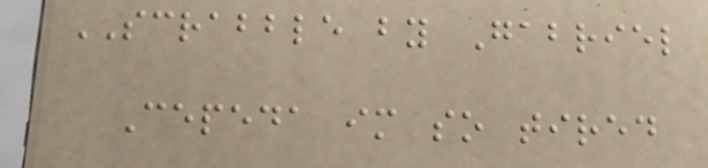SCRABBLE by Gabriel
Cepeda im so tired
